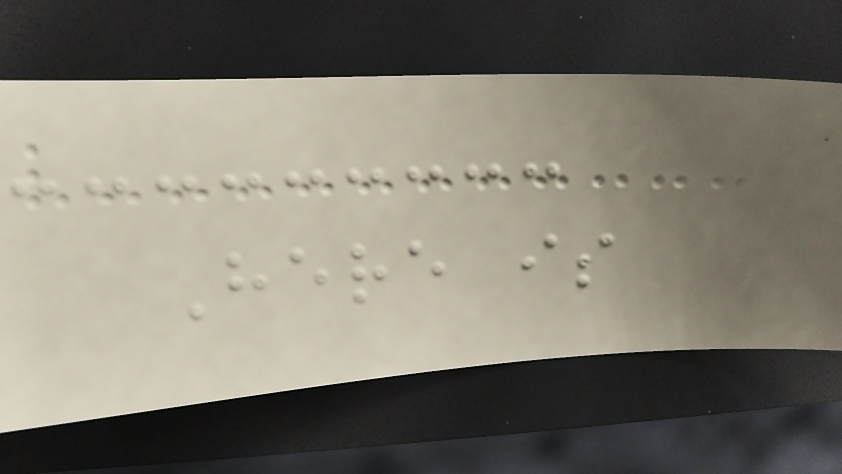Here is
